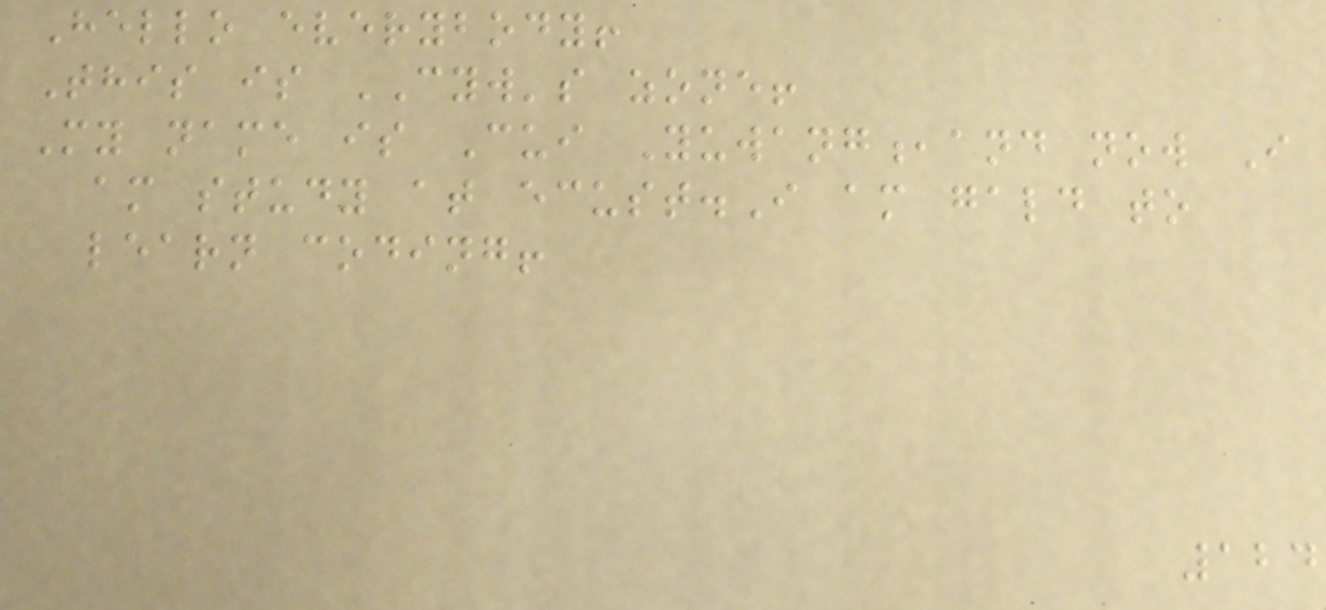Hello everybody!
This is CYW's zone!
My name is Cui Yuwang,and now I
am study at ecust.I am gald to
learn coding!
124
